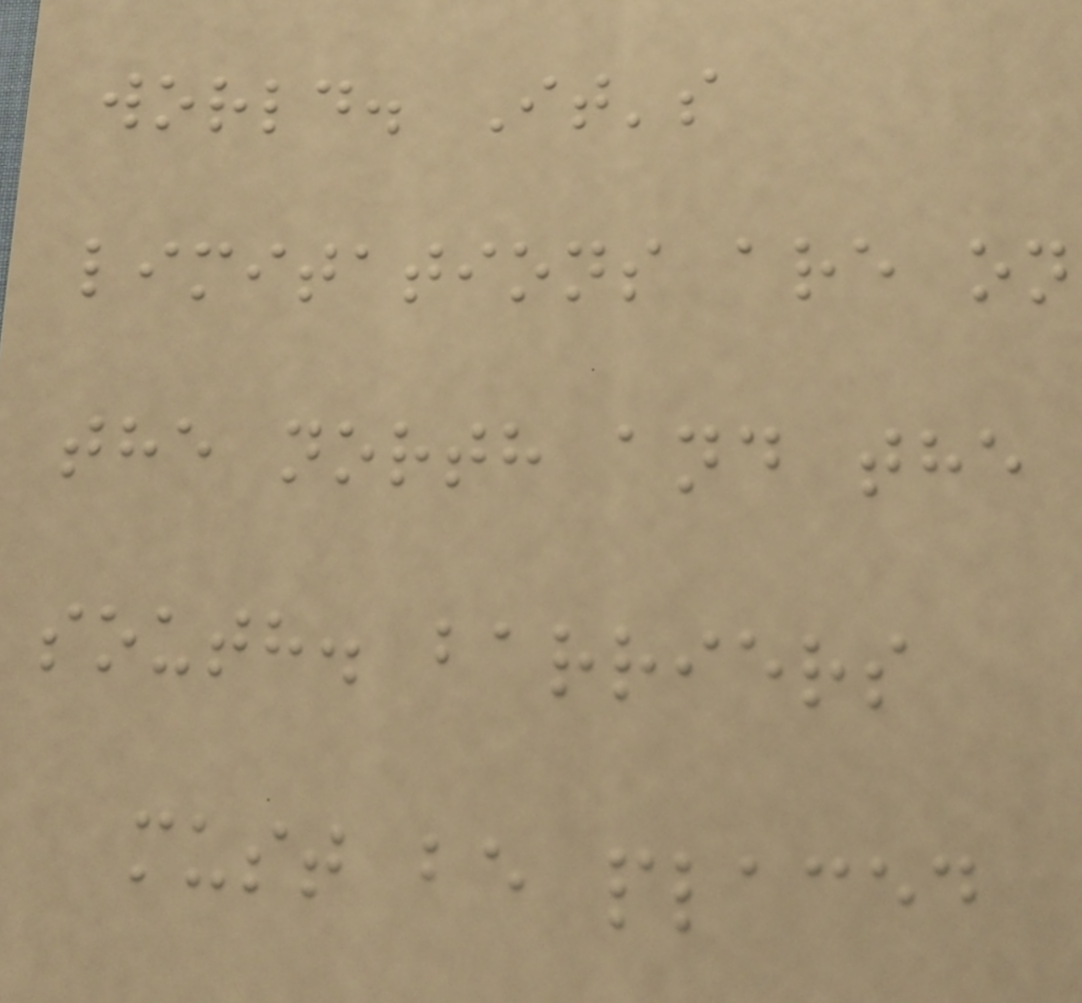world. It's
limitations are on
the north and the
south. barriers
must be placed
